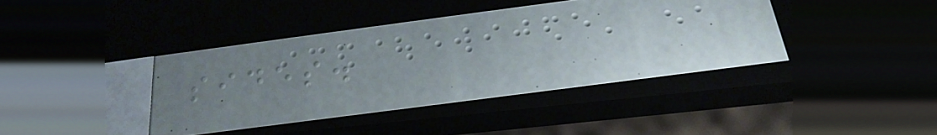sides.
